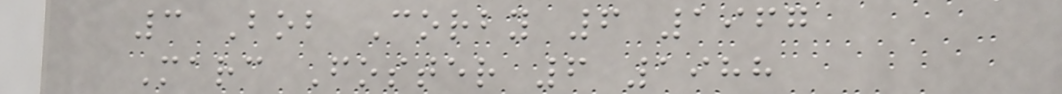3 Bob Corby 6 1967
Marc Foster 6 1988
